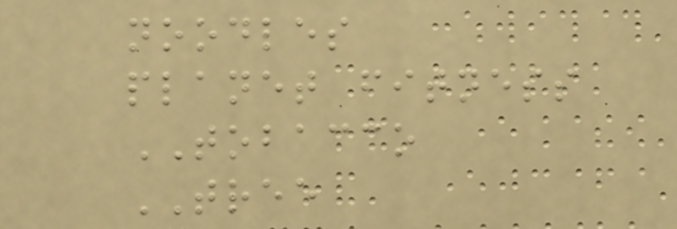noodles
planet fitness
TOBACCO
TREE
